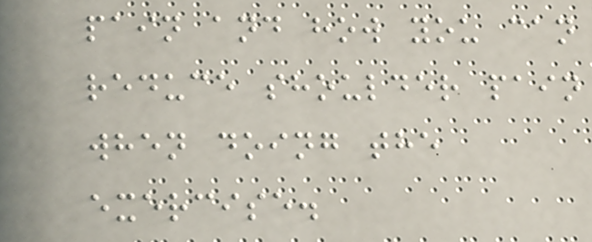pain and how you can
reduce shoulder pain
when doing the
exercise.
